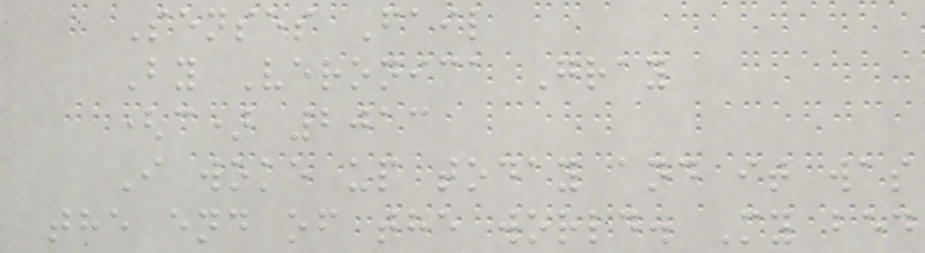Senses Fail
By Veronica Gray
(c) 2013
I woke up today and it was
the end of the world. My bed
